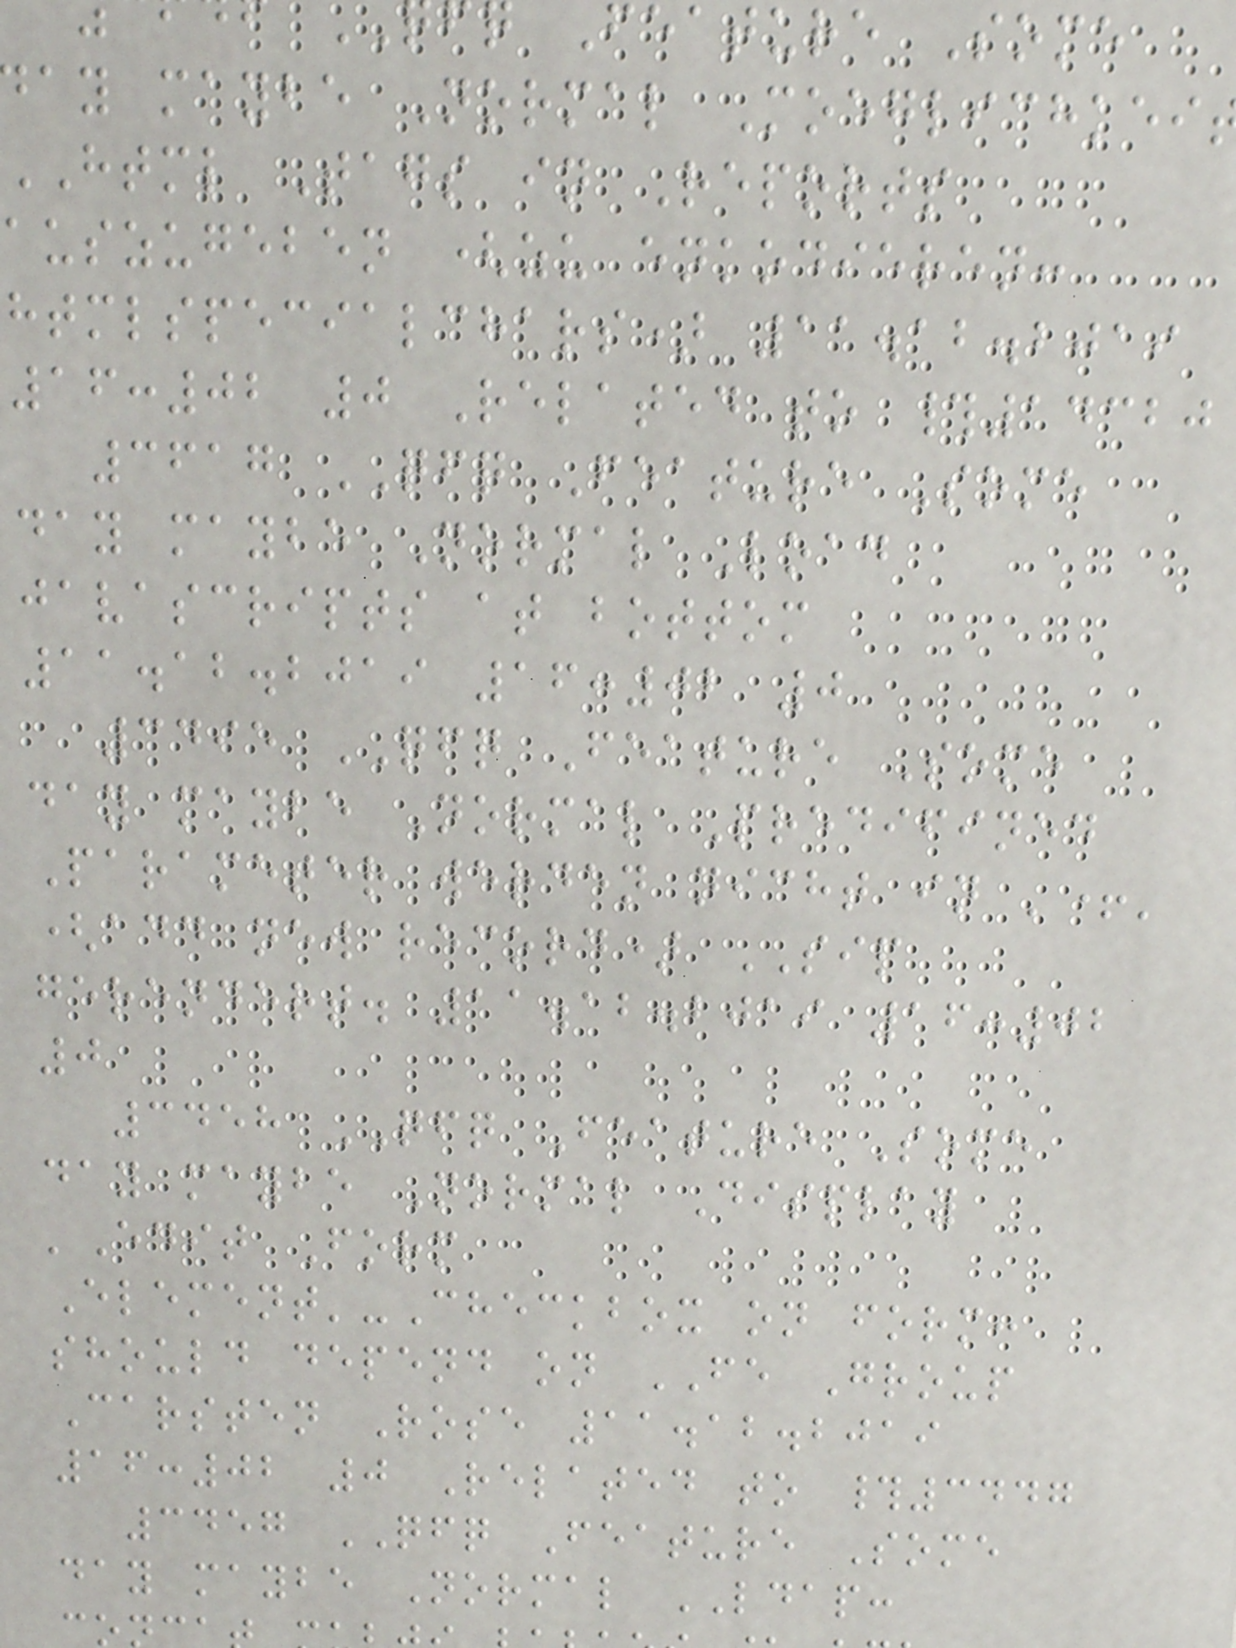Feature Some
ay maybe Normal Moeglichkei
HTML Tags in Reports
auszugeben (zu enkodieren:
htmlspecialchars) 11.12.2019
16:02 0 Related to #14320
3617 QFQ Feature Some
day maybe Normal Load
javascripts at bottom
11.12.2019 16:02 0
3495 QFQ Feature Some
day maybe Normal Predifined
Parameter werden nicht in '+'
(add new record) SIP
gerendert. 11.12.2019 16:02
0
3458 QFQ Feature Some
day maybe Normal Display
'Edit Form
Element'-Checkbox on form:
should depend on FE Group
Carsten Rose 11.12.2019
16:02 0 Related to #3447
3457 QFQ Feature Some
day maybe Normal LDAP:
